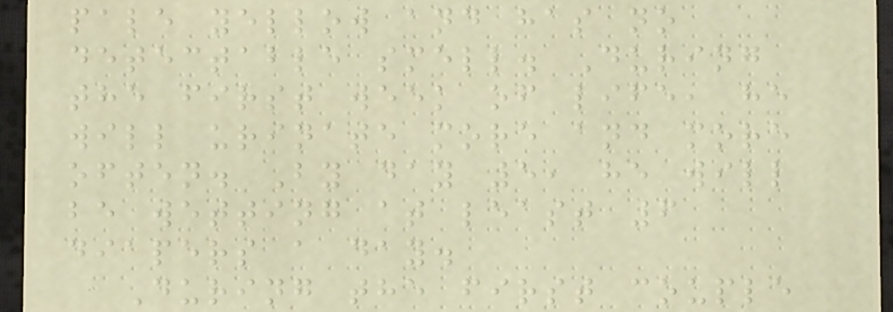pale yellow and has no
detectable smell. During
the first week of life, he
will urinate more and more
often. By day 5, he will
be wetting at least 6
diapers a day.
During the first couple
